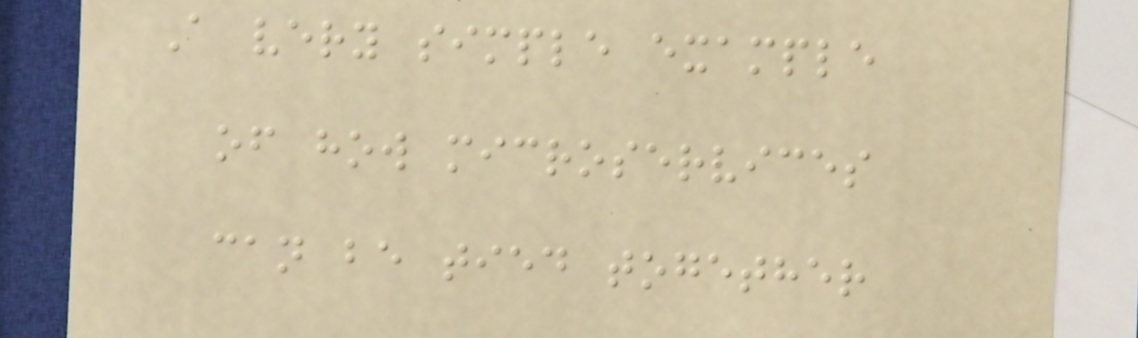A very simple example
of how microservices
can be tied together
